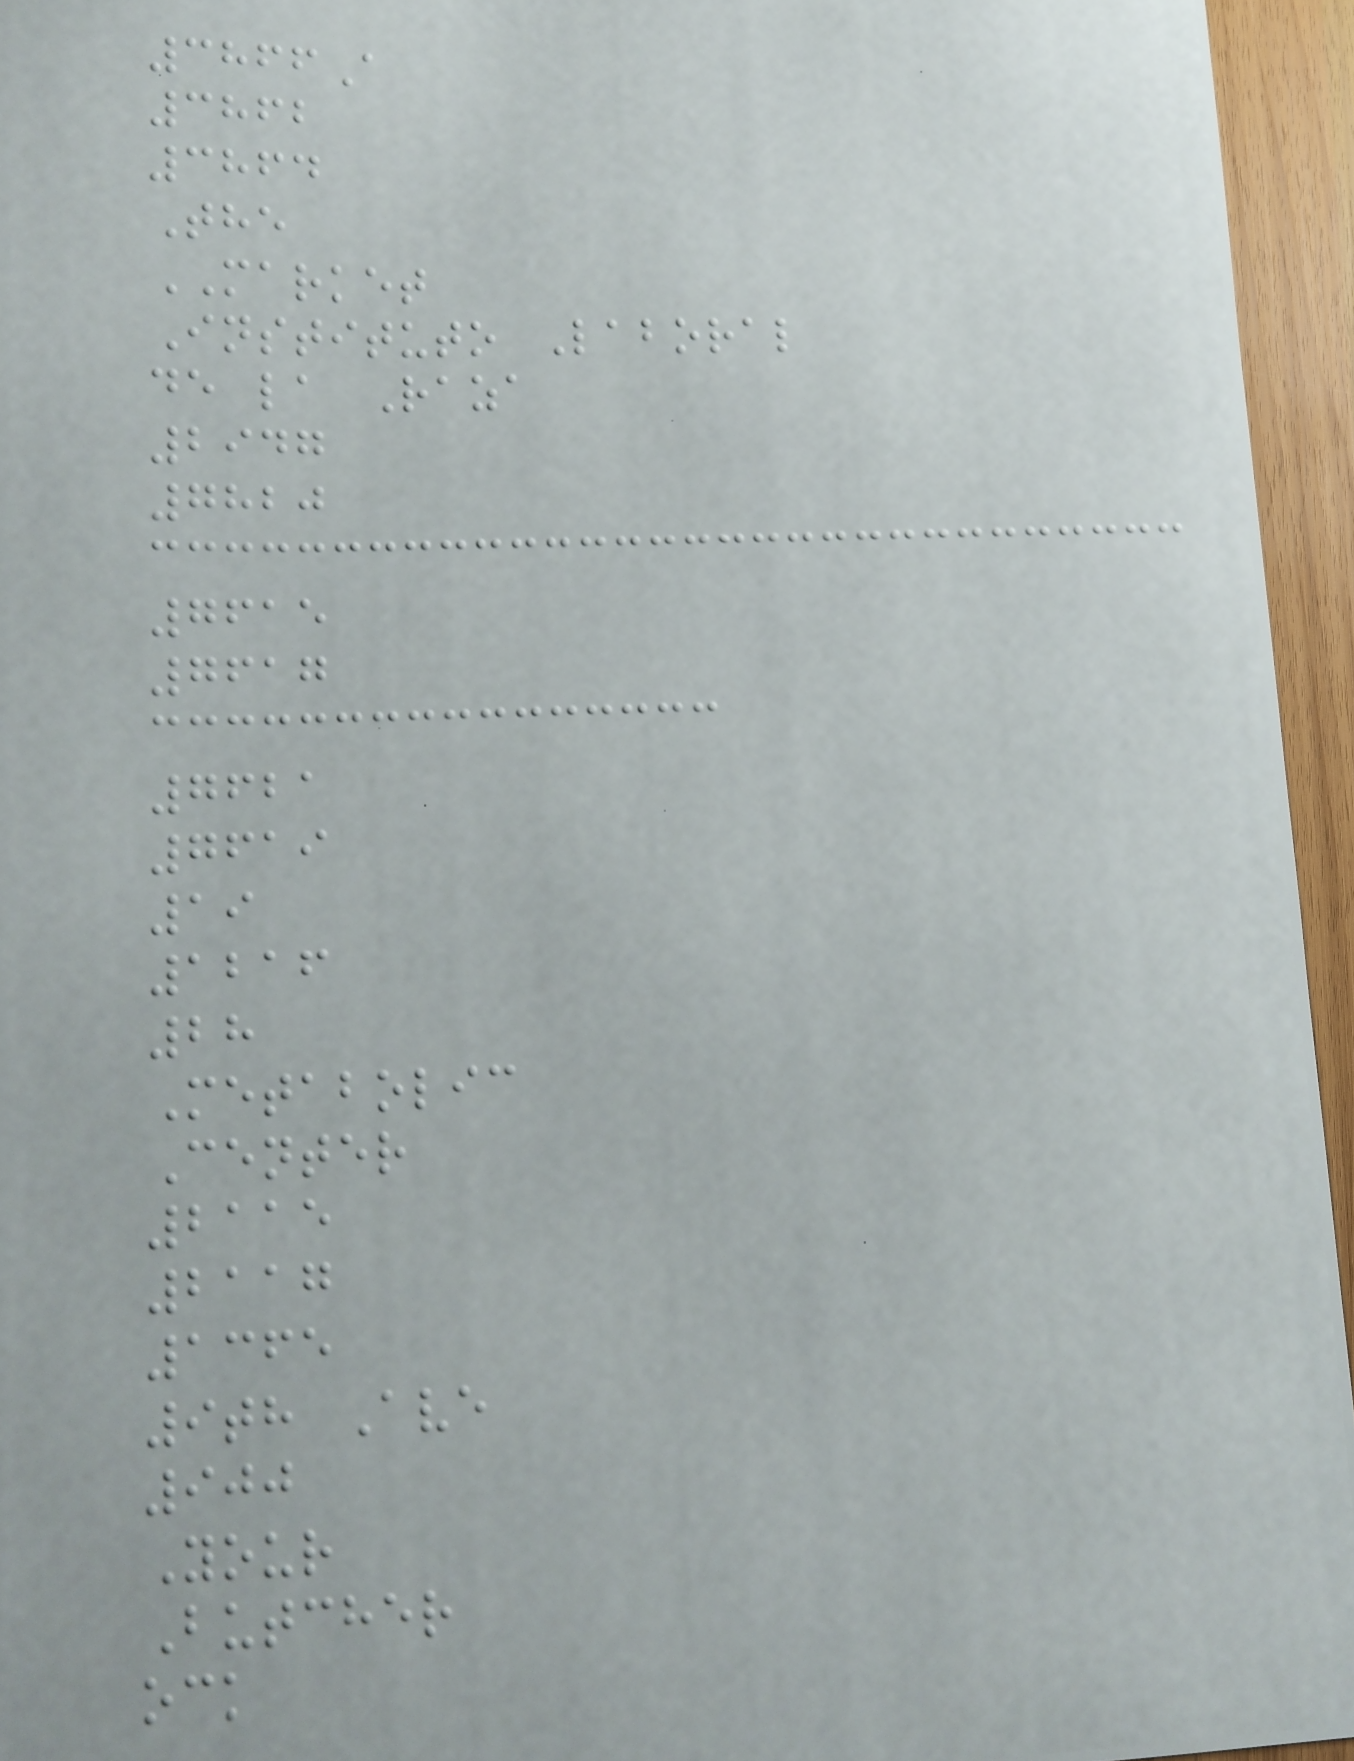3866A
3862
3864
The
MARKET
Instituto Laboral
de la Raza
2947
7820
7615
7617
7621
7619
19
1216
28
Metabolic
Center
2115
2117
1365
9th Ave
900
Your
Butcher
ock
